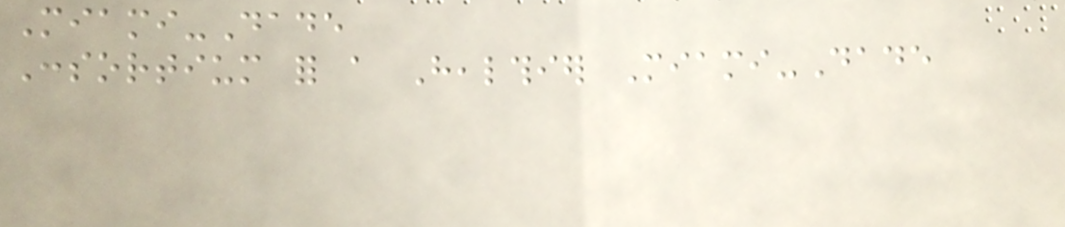Miami-Dade
Consortium for a Healthier Miami-Dade
